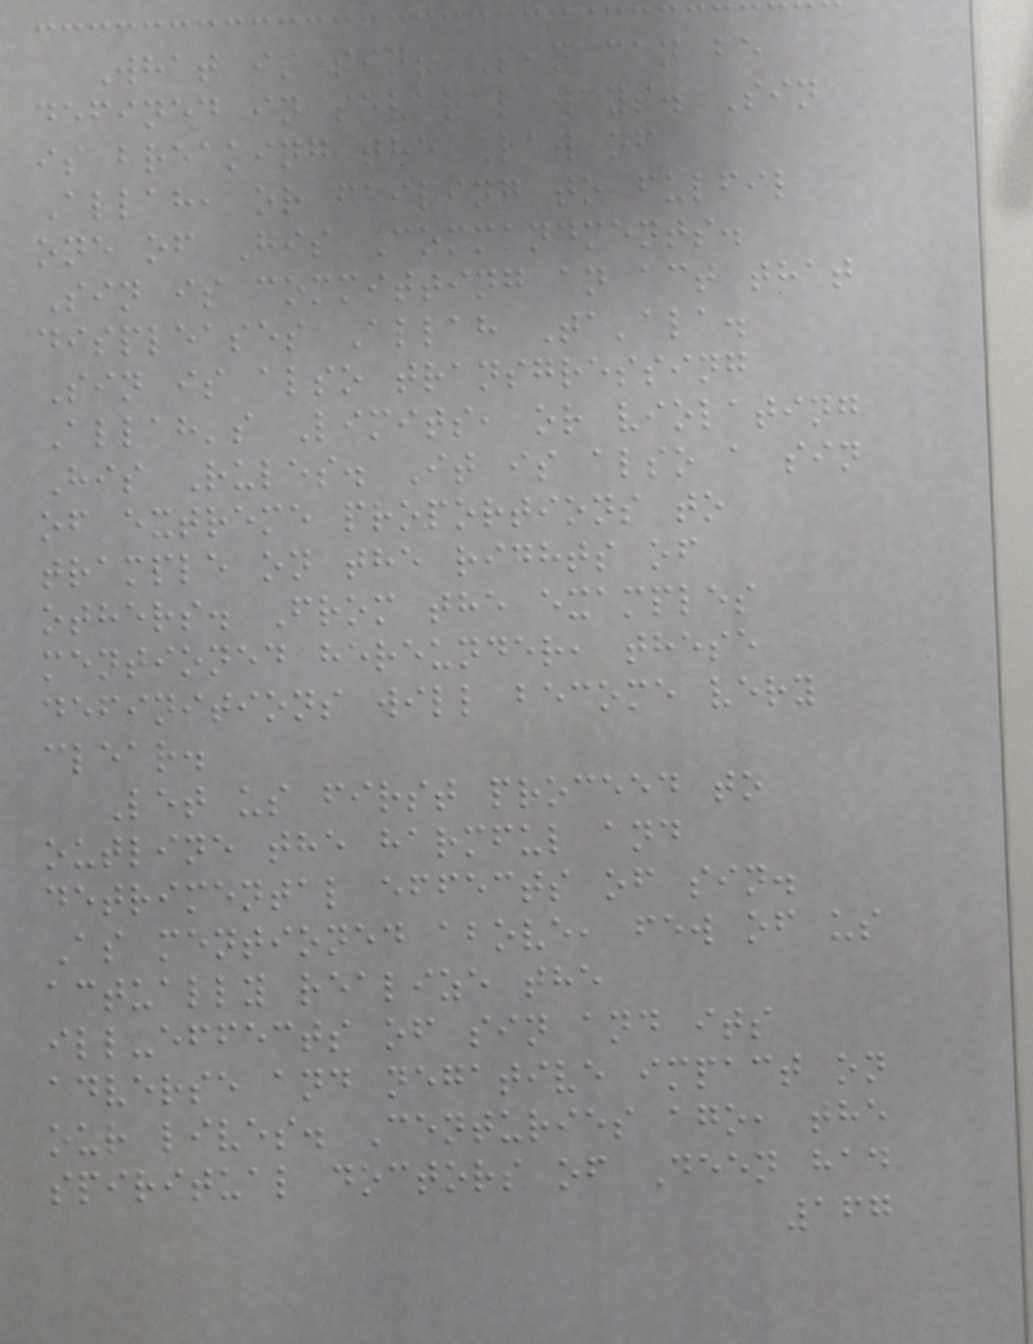What is sin? Sin can be
defined in several ways. Sin
is breaking the Law of
Allah, or failing to fulfil
one of His Commandments.
Sin is committing an act that
displeases Allah Ta'ala.
Sin is also transgressing
Allah's Limits, or violating
His Rules. It is also a sin
of extreme proportions to
trample on the rights of
others. From the examples
mentioned hereunder, these
definitions will become very
clear.
Let us first proceed to
outline the harmful and
detrimental effects of sin.
As mentioned above, few of us
actually realize the
ill-effects of sin and its
adverse and negative impact on
our lives. Centuries ago, the
spiritual doctors of Deen had
167
